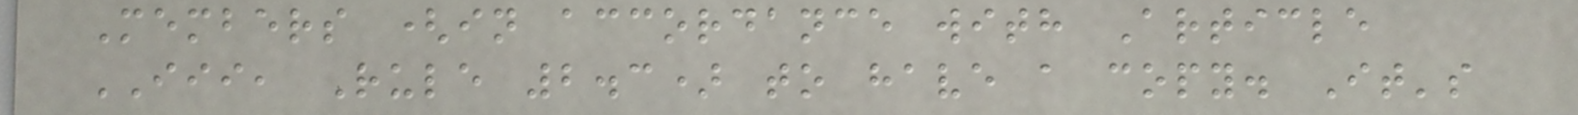Members (in accordance with Article
III, Rule 2.3) to have a copy. It's
